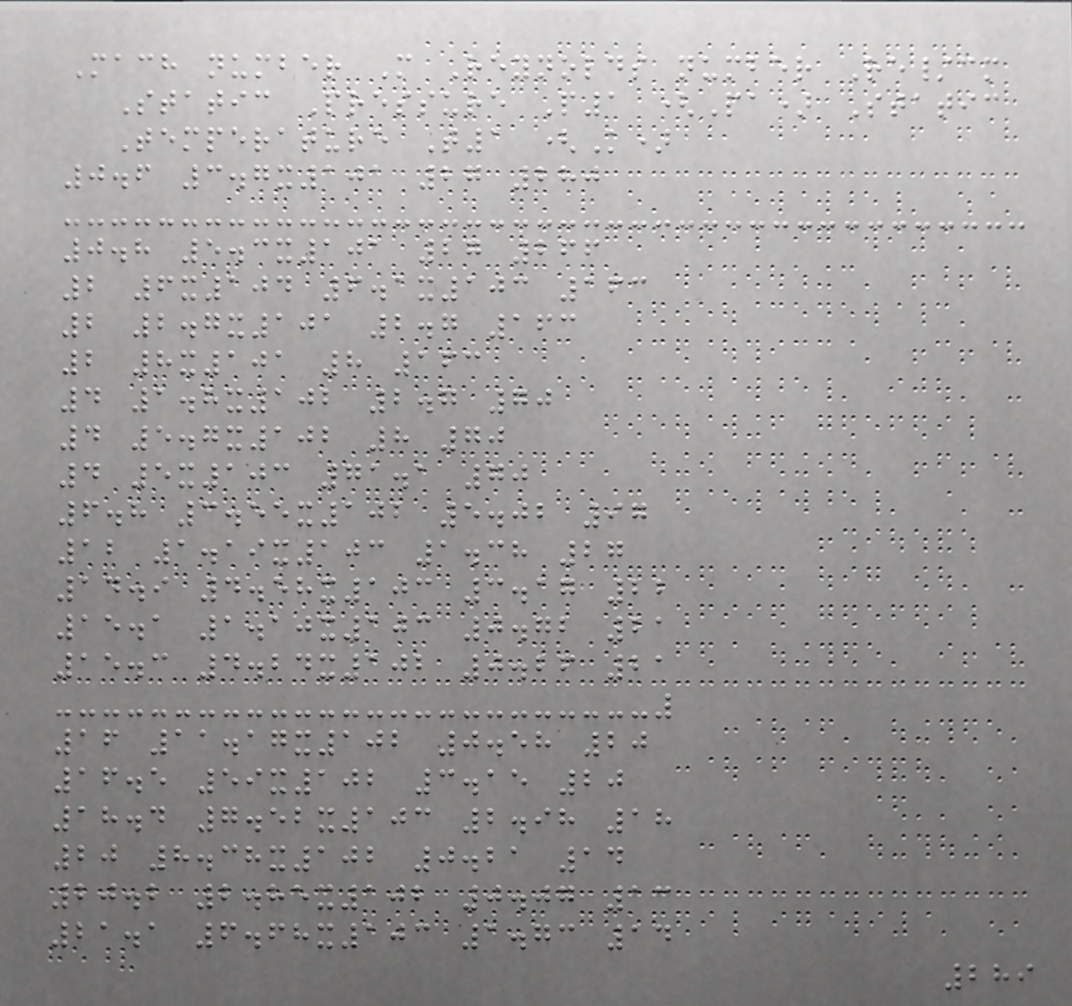Mach number M Reynolds number Re/cm
Static Pressure P1 (Pa) Static
Temperature T1 (K)
0.6 3.7x101 27 280
0.8 5.3x101 27 266
2 6x104 6.1x103 163
2 2.7x101 2.7 163
2 8x101 8 163
4 1.8x102 2.7 70
4 5.7x102 8 70
4 5x103 71.1 70
6.8 3.55x102 5.02 97
12 1.19x103 1.38 27
14.9 4.58x103 3.17 22
15.1 1.10x103 0.72 21
15.3 4.24x102 0.26 21
16 11.17x102 0.58 20
16.5 59x102 3.15 20
18.4 7.52x103 2.98 18
20 8.38x102 0.21 14
20.2 2.85x102 0.07 13
21.1 6.68x103 1.73 14
289
